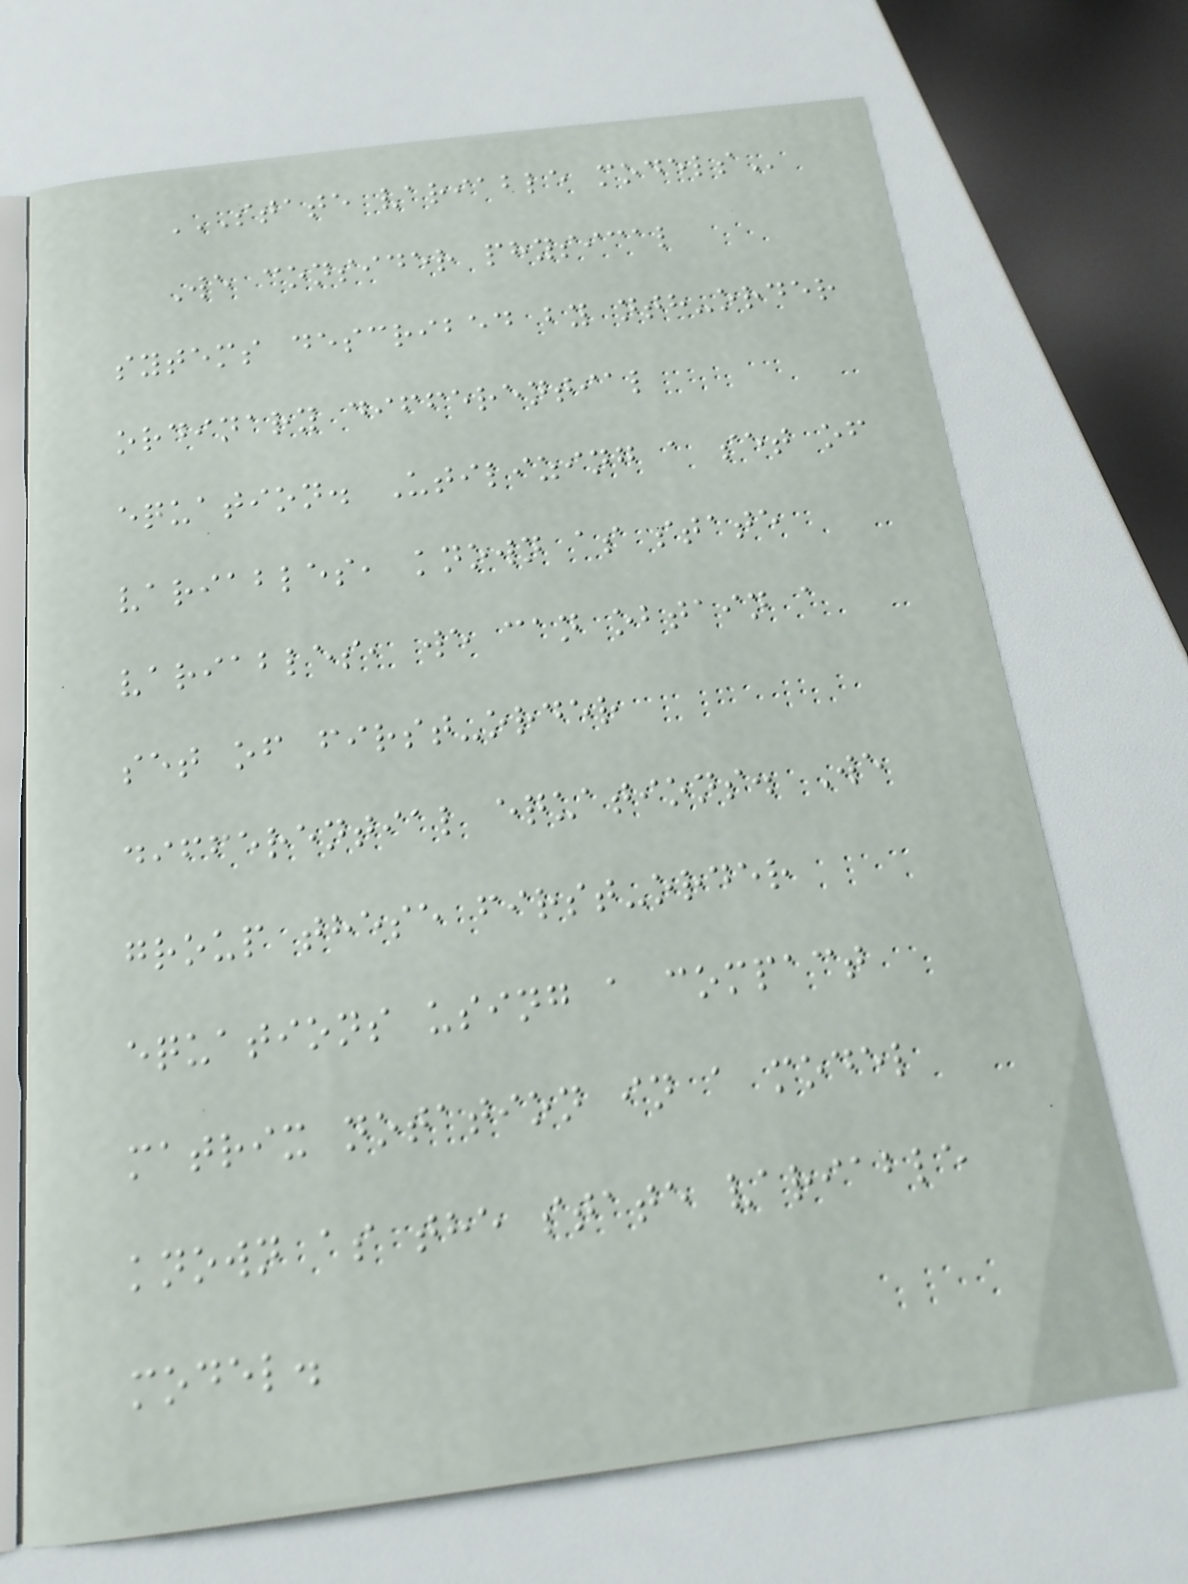STATE VARIABLE MODELS
We consider physical
sytems described by nth-order
ordinary differential
equation. Utilizing a set of
variables, known as state
variables, we can obtain a
set of first-order
differential equations. We
group these first-order
equations using a compact
matrix notation in a model
known as the state variable
model.
